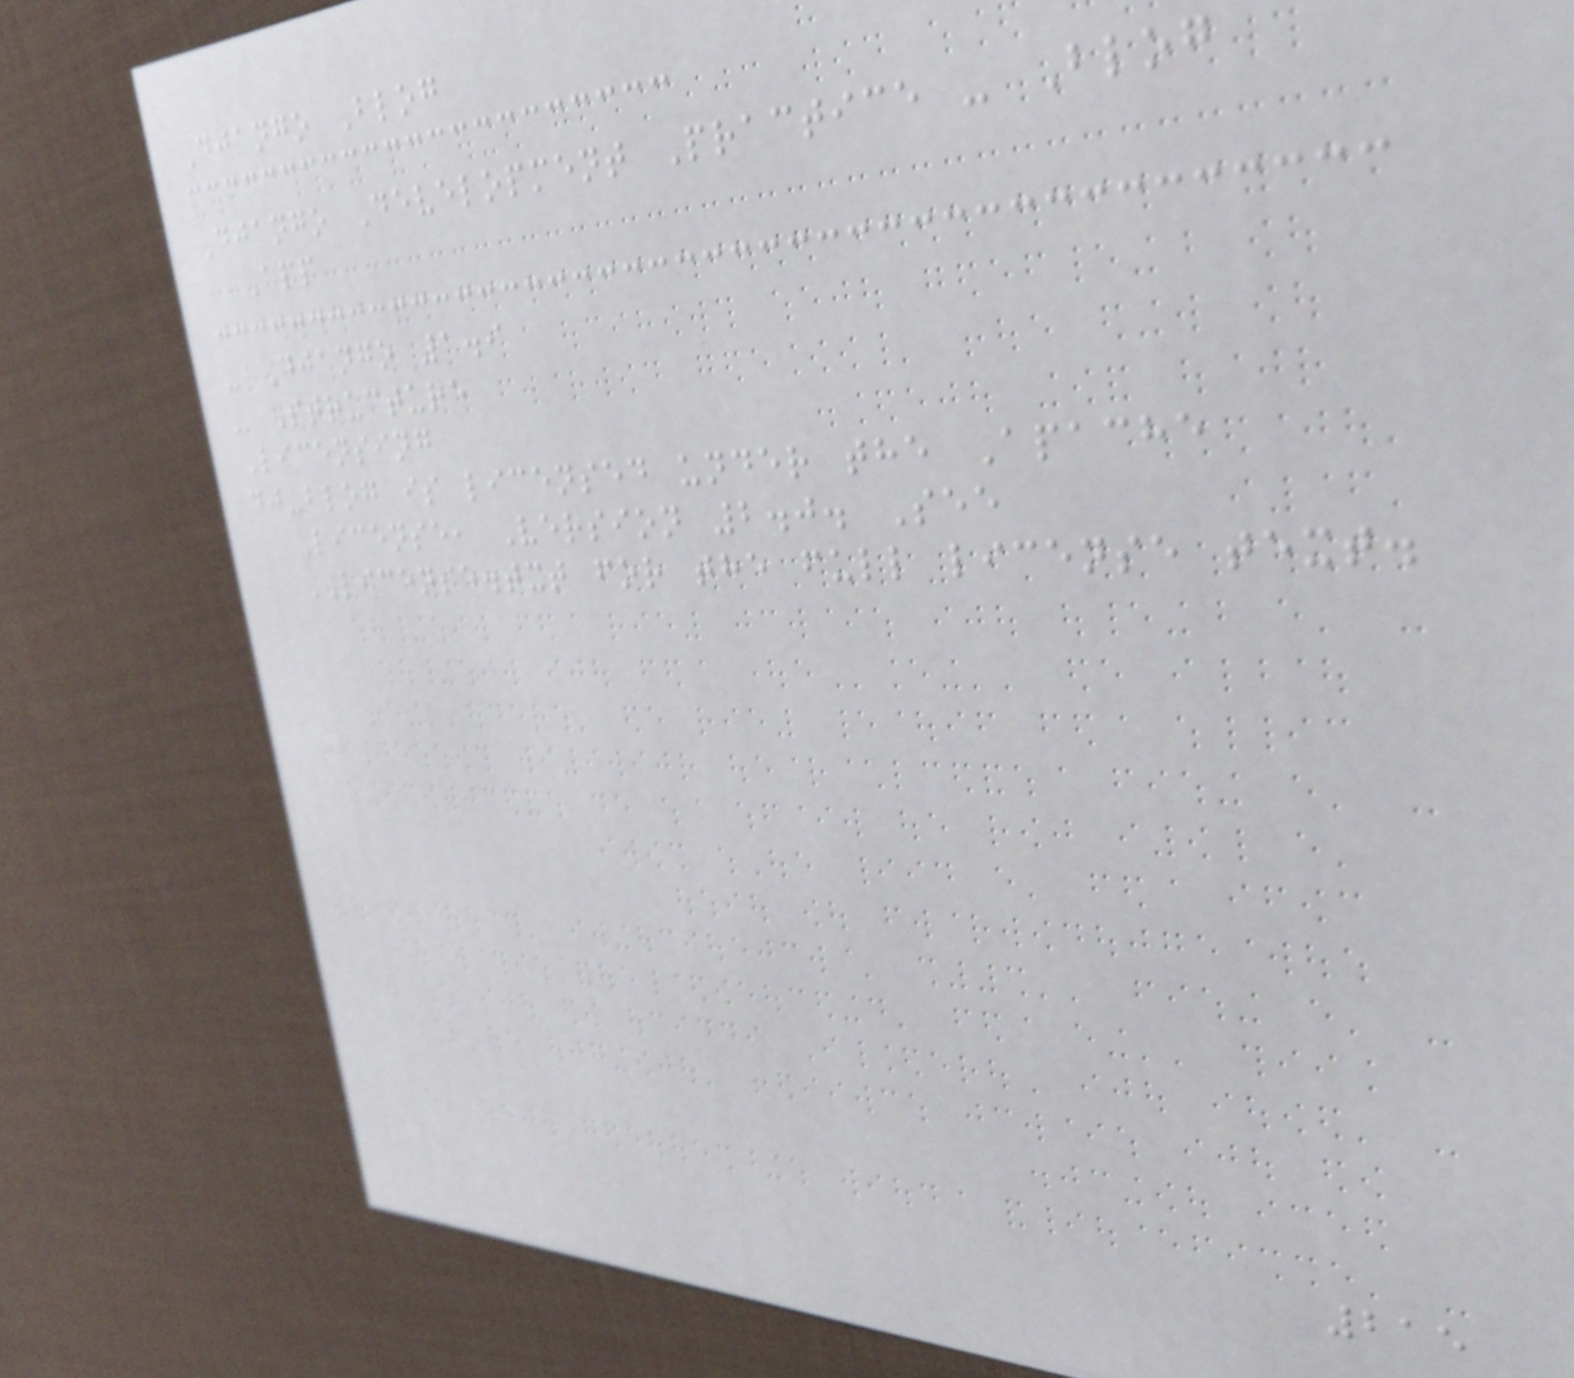Django Blog
Django Development Practice - Blog
App
- Django 1.9
- Structure
Licensing
dj-blog is licensed under the Apache
License, Version 2.0. See
LICENSE.txt for the full license text.
215
